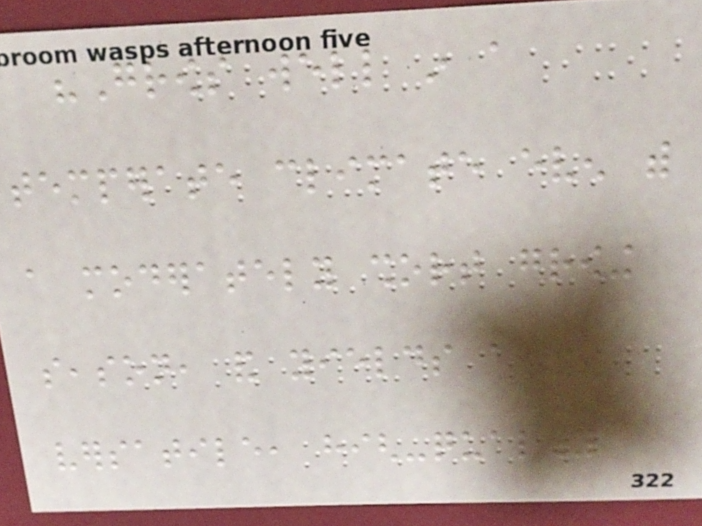"Grows well in a
temperate climate even with
a moderately short growing
season, and yields a
versatile, high-quality
